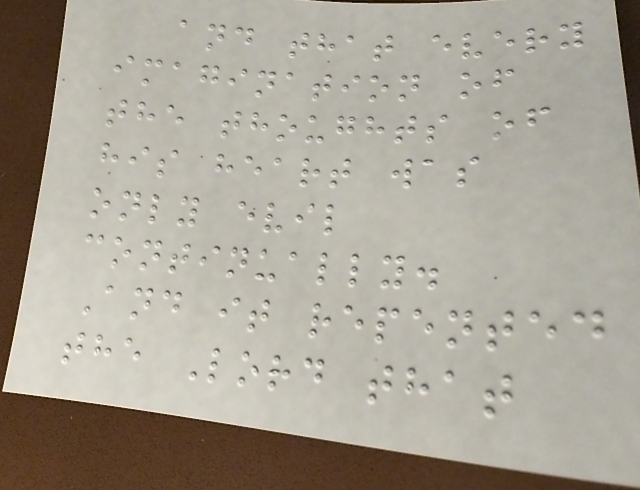and that every
imagination of
the thoughts of
his heart was
only evil
continually.
And it repented
the Lord that
